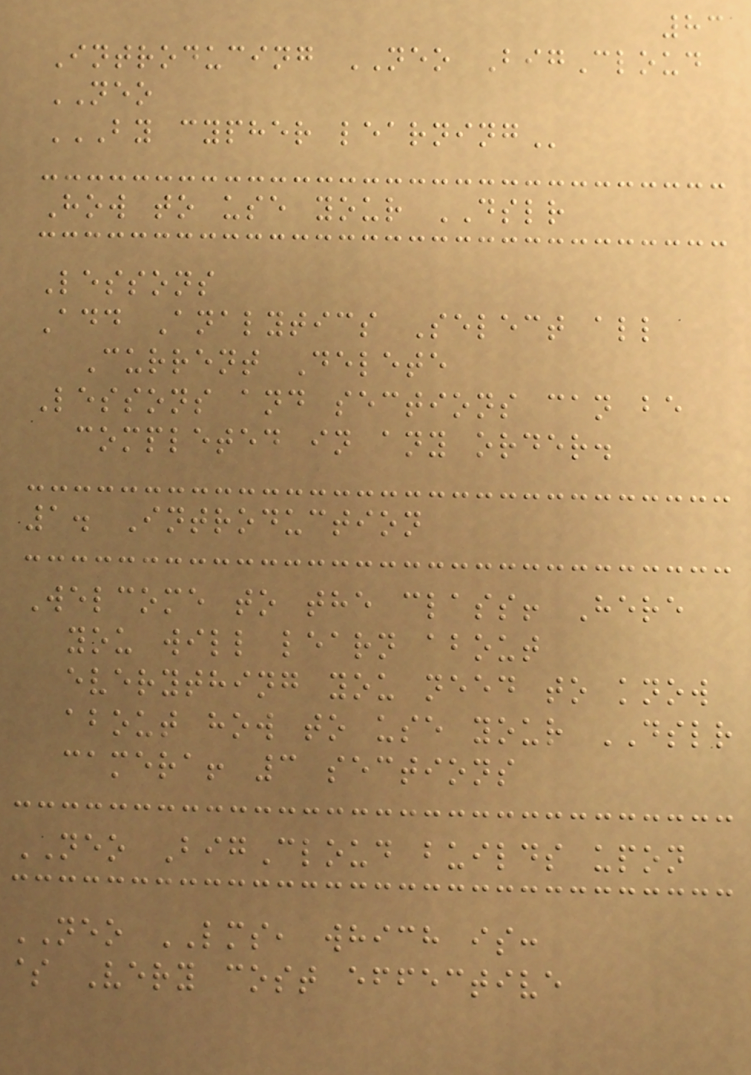83
Introducing NEO BigCloud
NEO
BY CYPHER LEARNING
How to use your DSLR
Lessons
Add Analytics Select all
Current Delete
Lessons and sections can be
completed in any order.
1. Introduction
Welcome to the class! Here
you will learn about
everything you need to know
about how to use your DSLR
camera! 3 sections
NEO BigCloud builds upon
NEO LMS, which is:
$ Very cost effective
